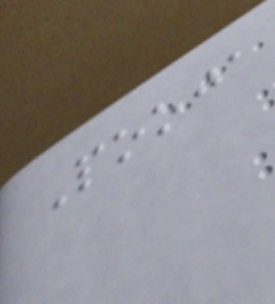Pooja
